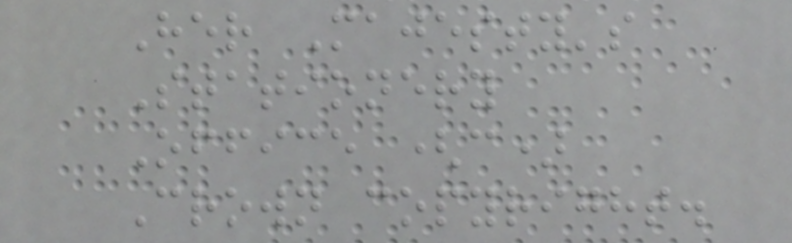Her Majesty's
Stationery
Office (c)
Crown copyright.
